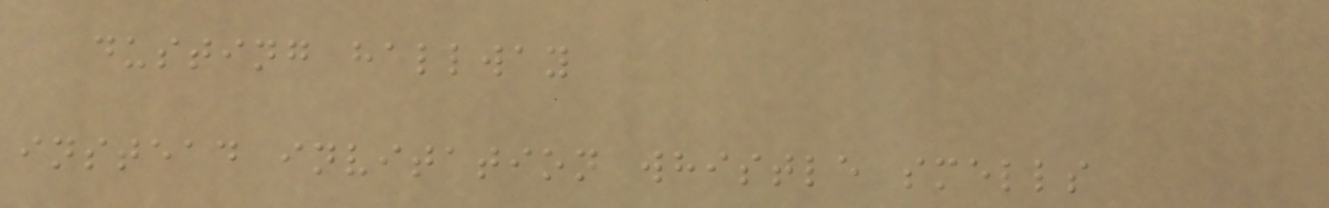dusting hallway
instead invitation whistle smells
